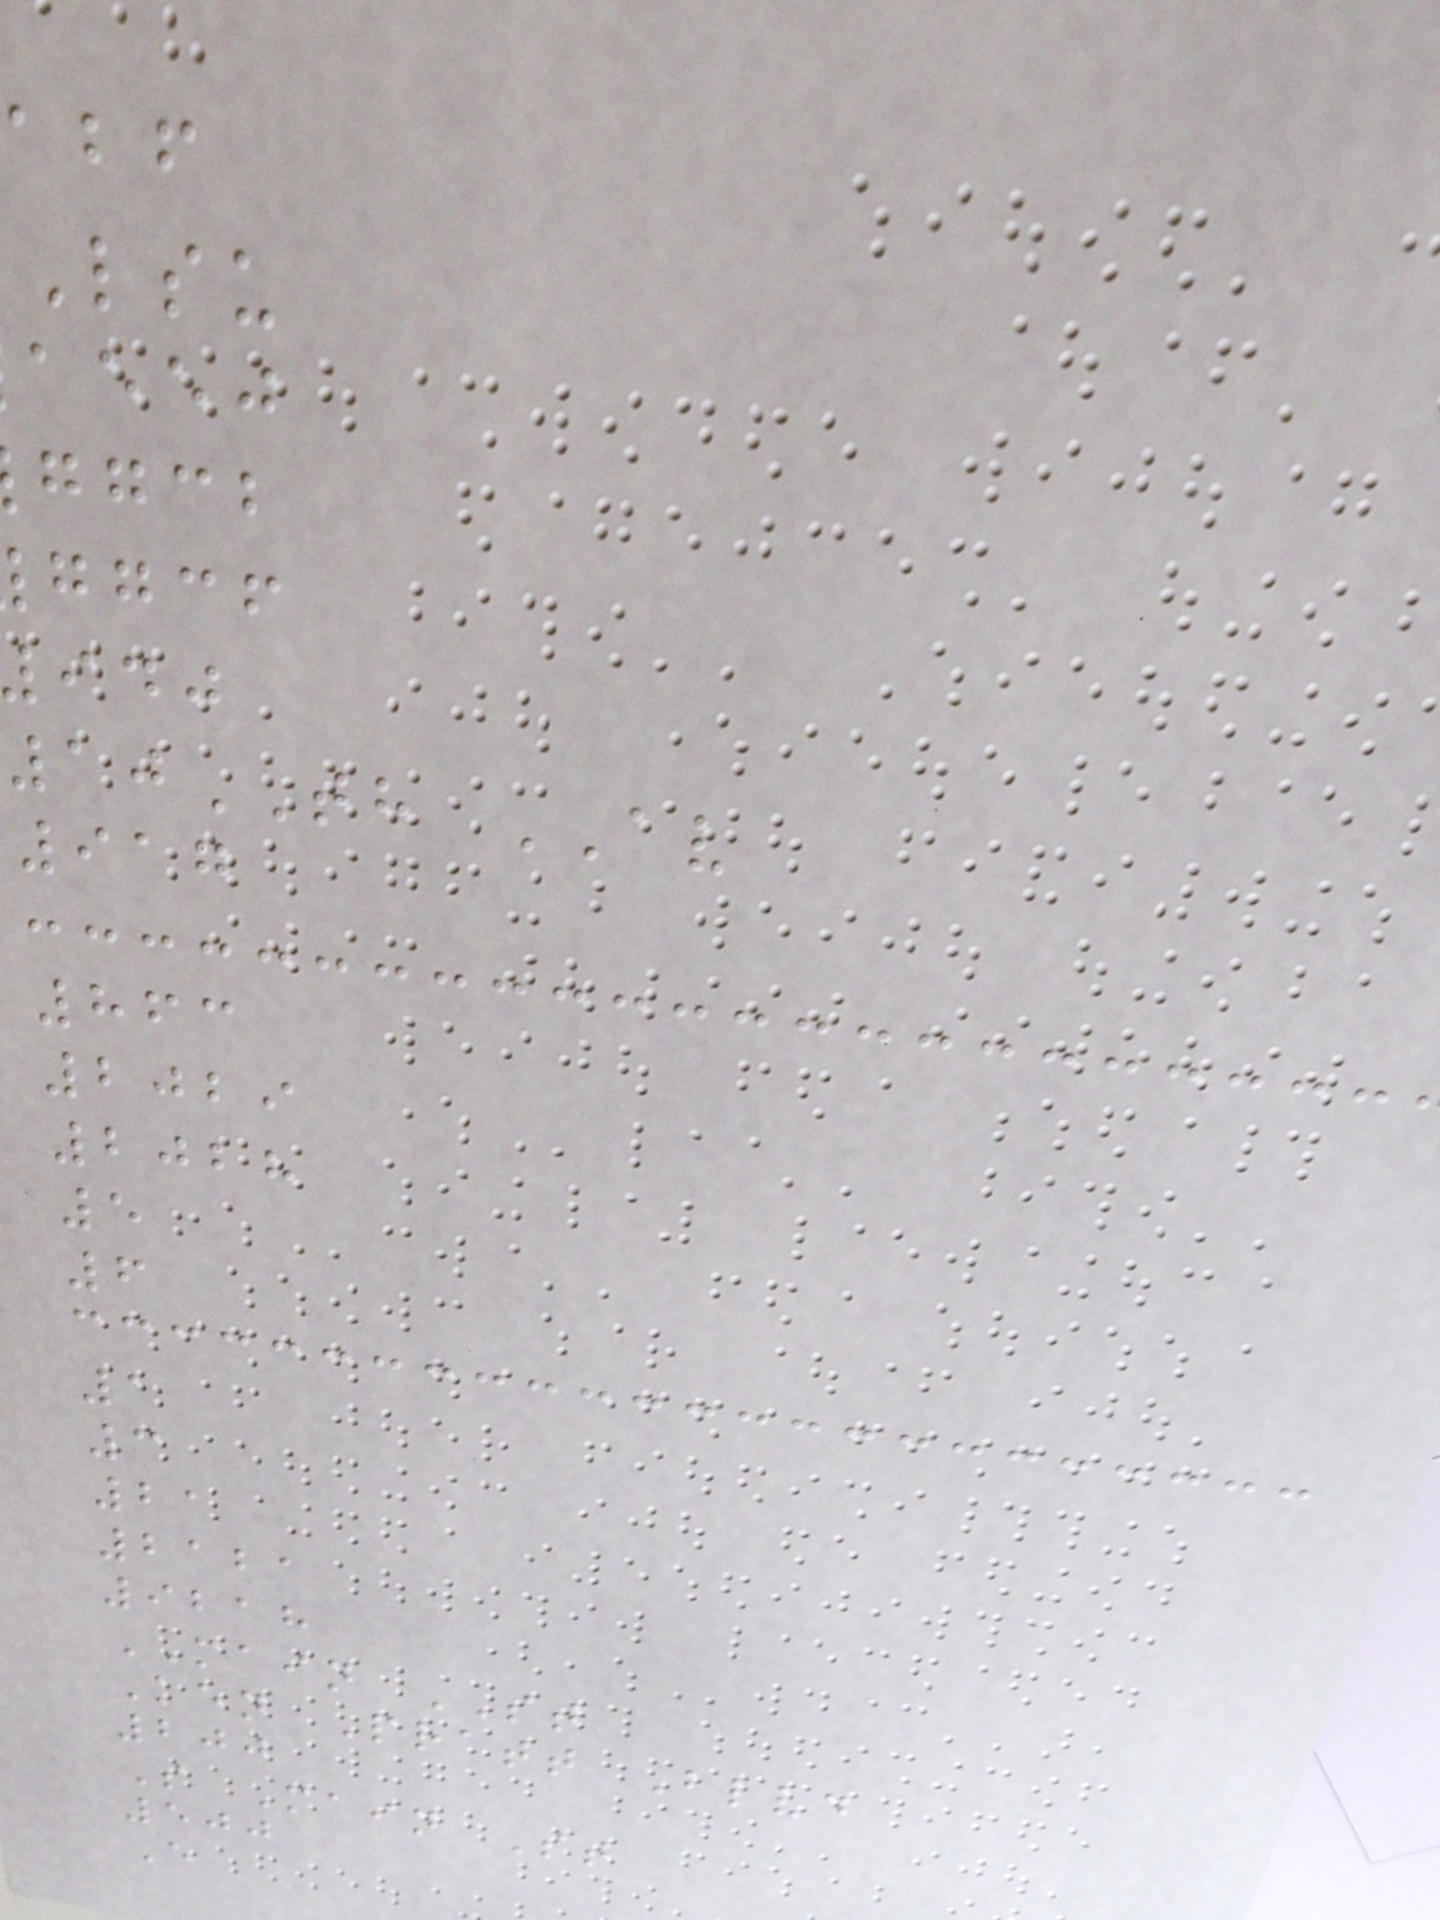aeej
ggcb
ggcf
10TH AV
917
863
2029
2028
5
6
1
3
21
2121
9218
MAIN ST
Ken Pratt Blvd
200
S Main St
500
E
